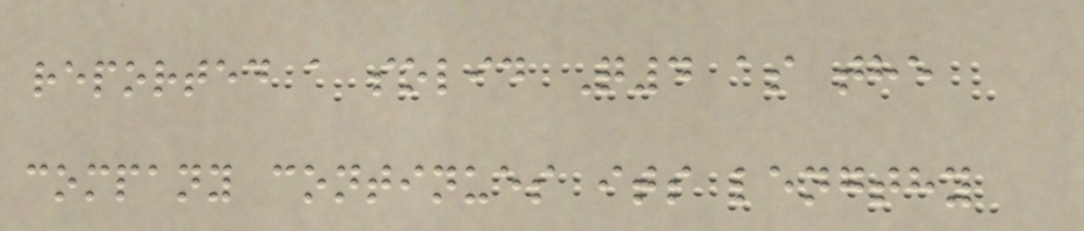reported a solid Q4 as the
company continues its lengthy
